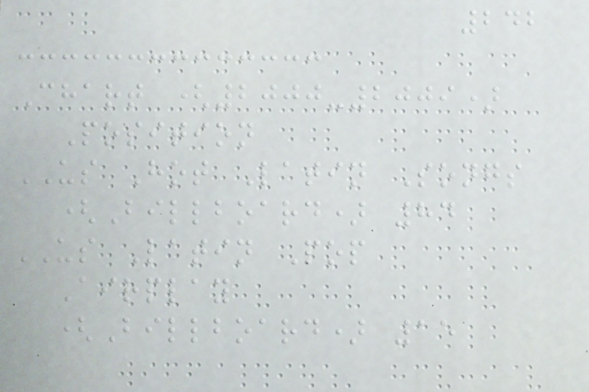242
Chart (2000-2009)
Position
US Hot Latin Songs
(Billboard) 84
US Latin Pop
Airplay
(Billboard) 15
